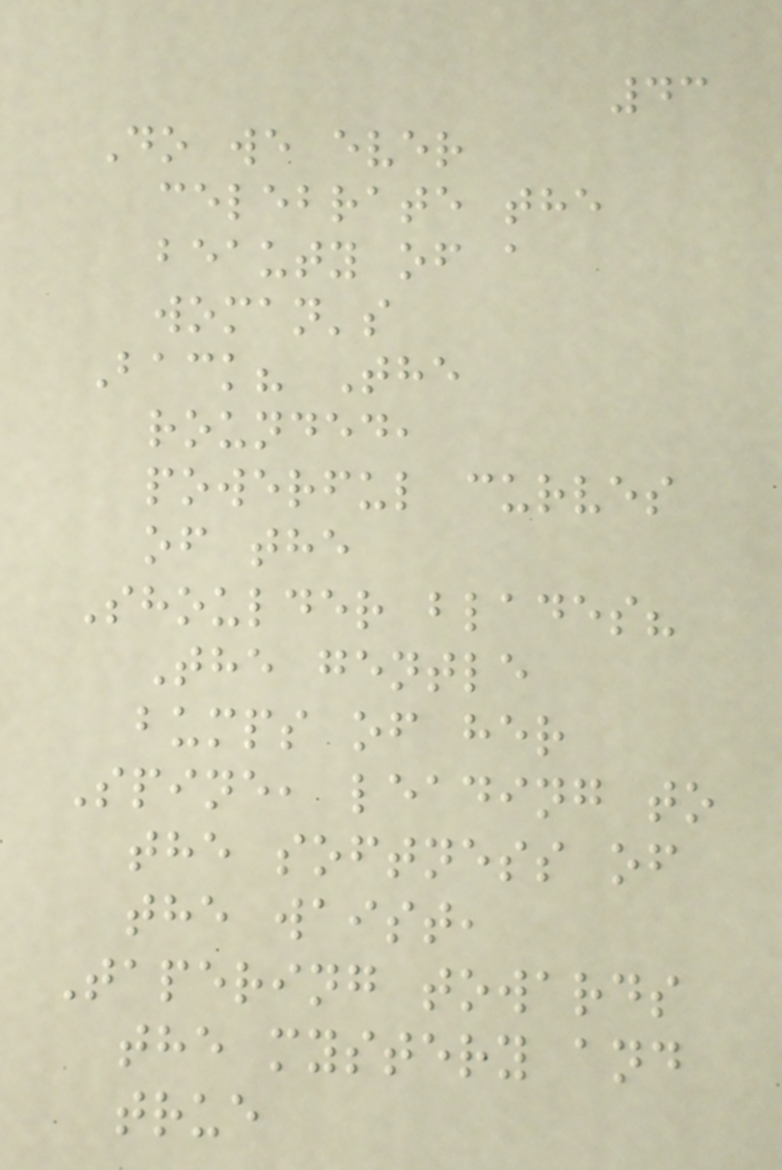43
Do we ever
celebrate the
beauty of a
woman's
Back? The
rounded,
powerful curves
of the
Shoulder blades?
The gentle
bumps of her
Spine, leading to
the softness of
the waist,
Tapering towards
the mystery and
true
